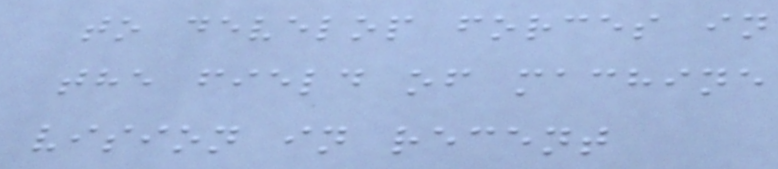to develop forces in
the field of machine
vision in recent
